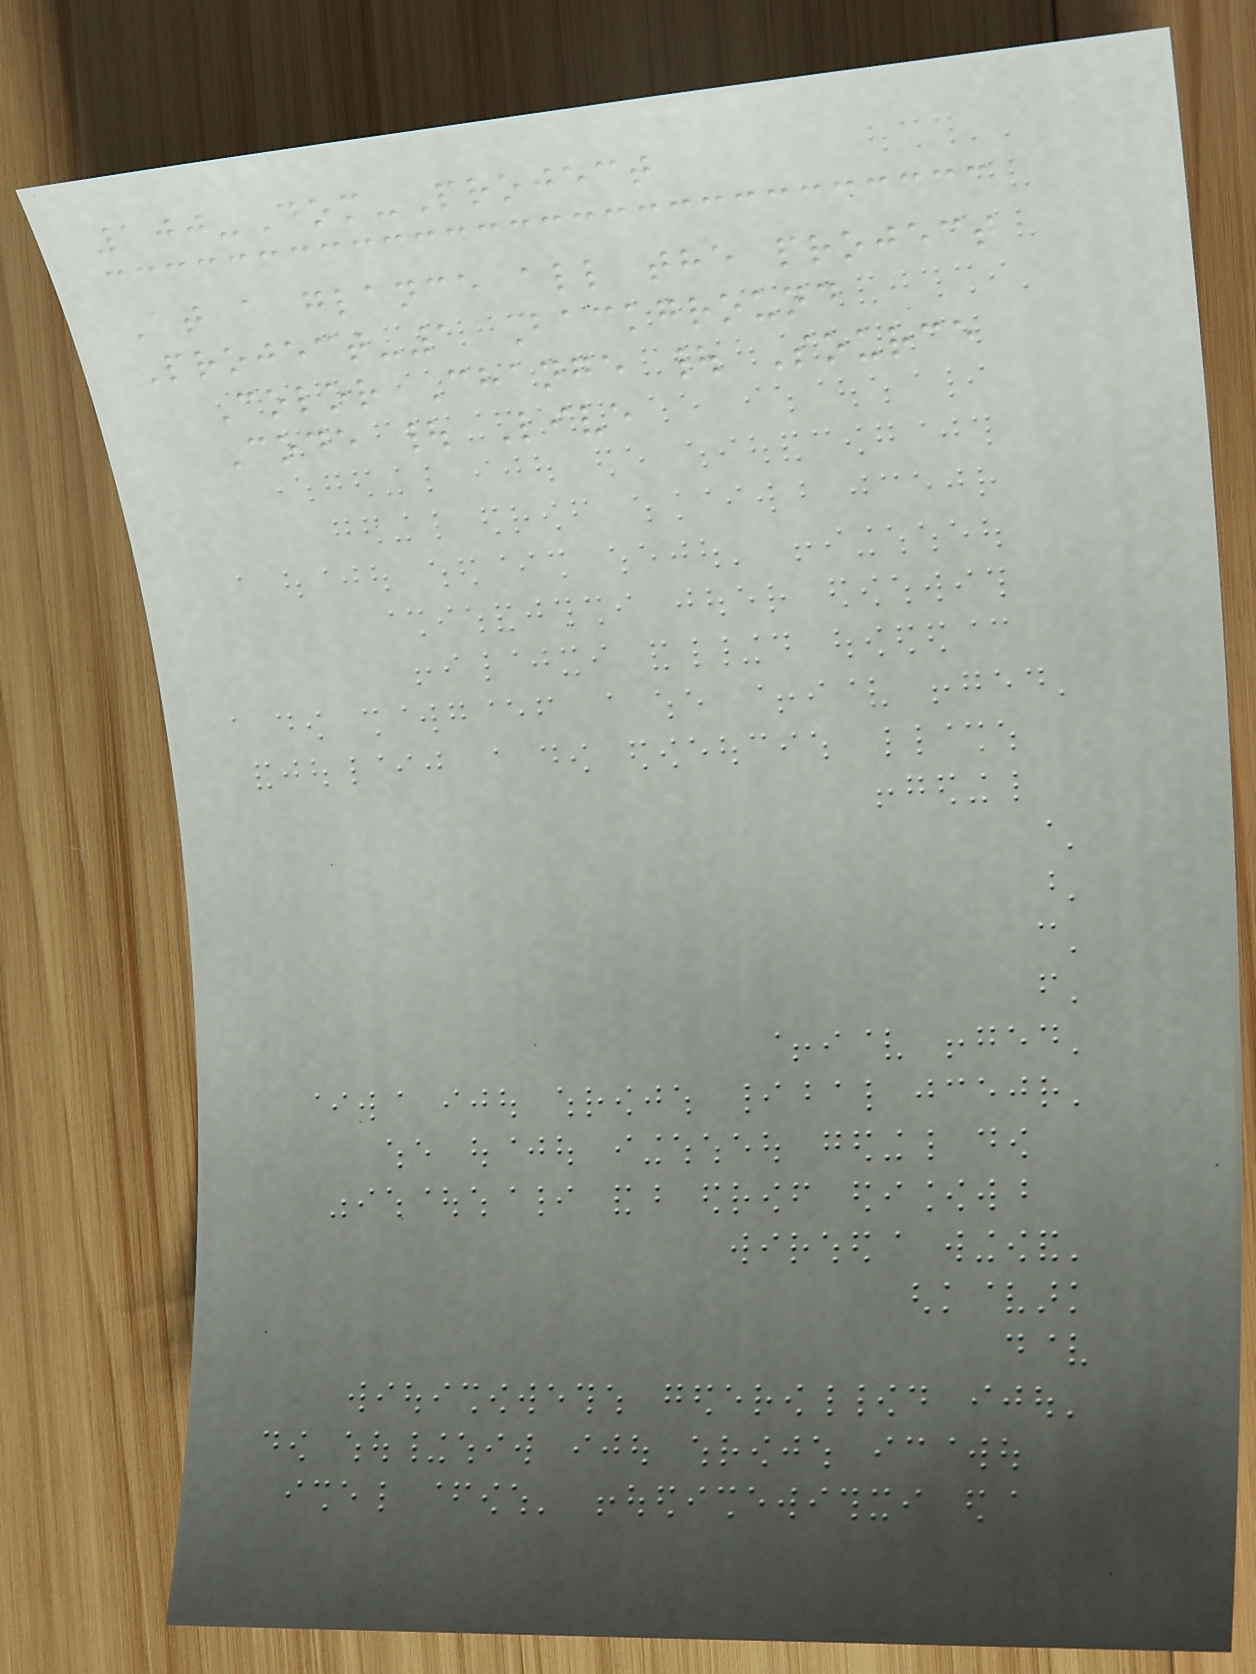100-Dom-Project
At a glance all the project
Project-1 Background
Color Change | Source
Code | Live
